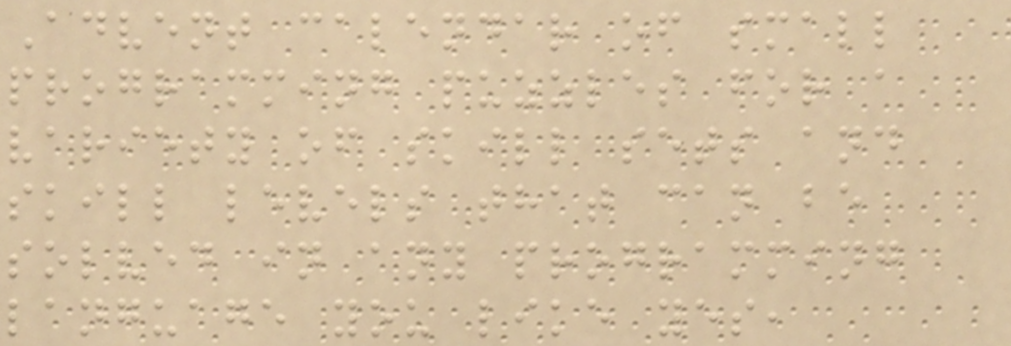Advent calendar of small
programming puzzles for a
variety of skill sets and
skill levels that can be
solved in any programming
language you like yes,
